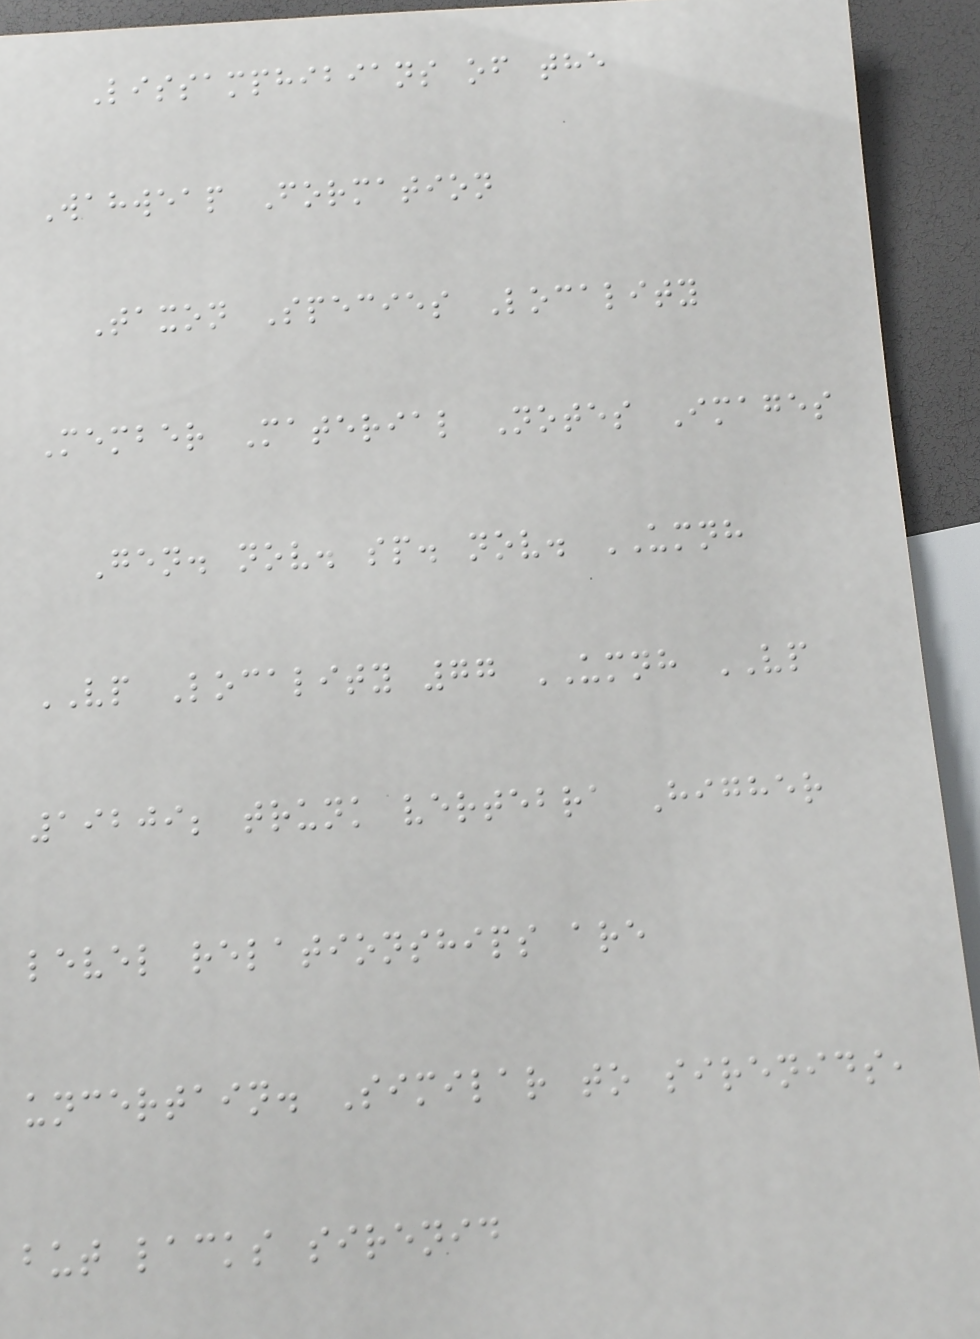Lissamphibians of the
Wahweap Formation
Taxon Species Locality
Member Material Notes Images
Gen. nov. sp. nov. UMNH
VP Locality 77 UMNH VP
19209; trunk vertebra Higher
level relationships are
uncertain. Similar to sirenids,
but lacks sirenid
